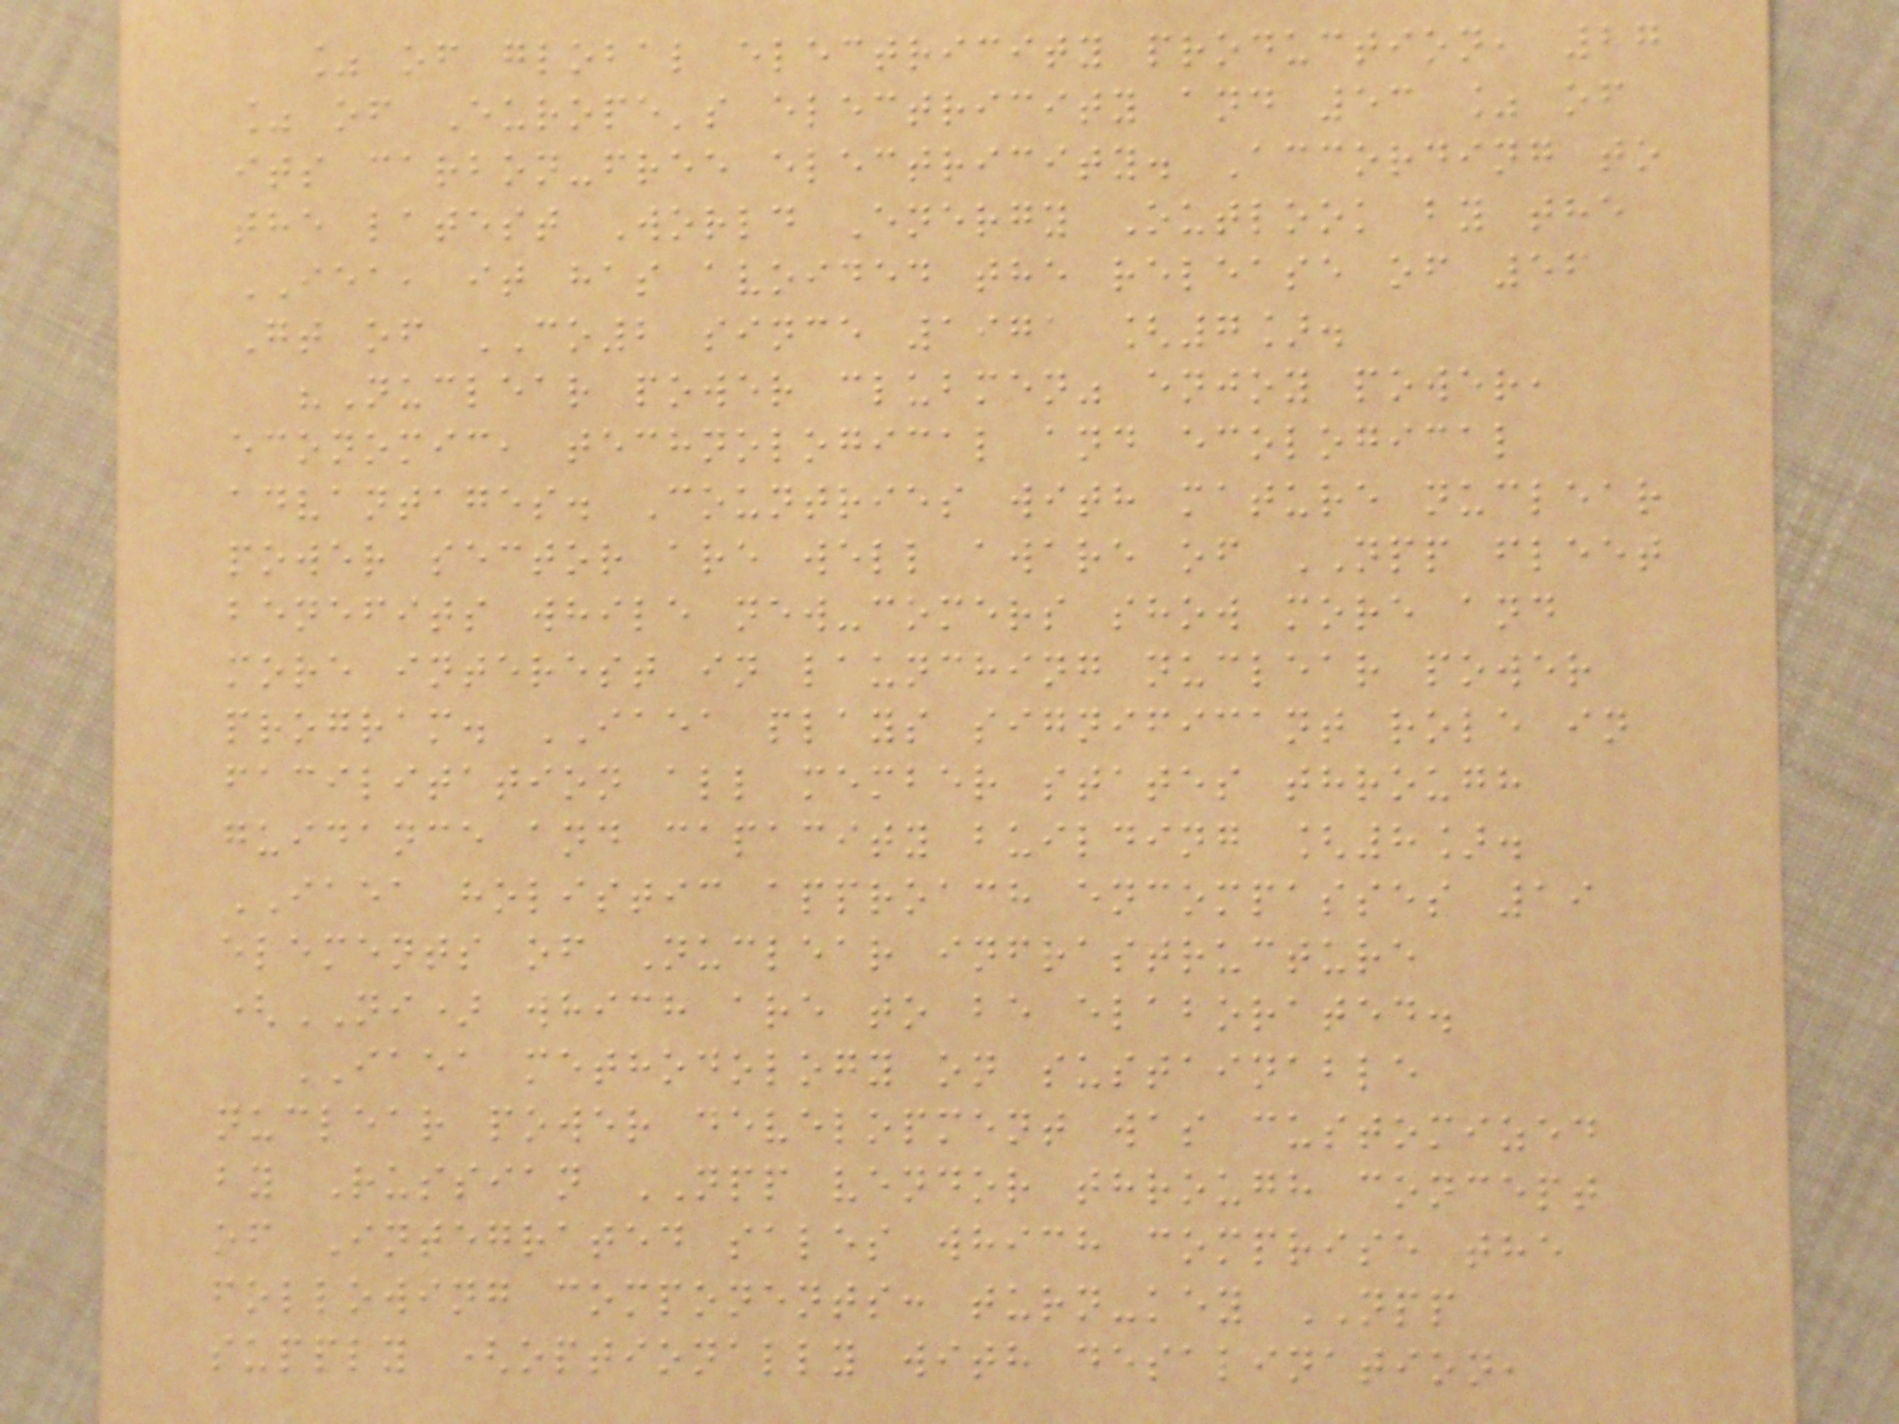% of global electricity production, 27
% of Europe's electricity and 53 % of
its carbon-free electricity. According to
the latest World Energy Outlook by the
IEA, it has avoided the release of 56
Gt of CO2 since 1971 [7].
"Nuclear power clubmen" enjoy power,
economic, technological and ecological
advantages. Countries with mature nuclear
power sector are well aware of NPP fleet
benefits while new-comers show more and
more interest in launching nuclear power
program. IAEA plays significant role in
facilitation all member states through
guidance and capacity building [8].
IAEA holistic approach encompasses 19
elements of Nuclear infrastructure
(NI) which are to be elaborated.
IAEA methodology on sustainable
nuclear power development was customized
by Russian NPP vendor through concept
of Integrated sales which comprise the
following components: turn-key NPP
supply (optionally with desalination,
